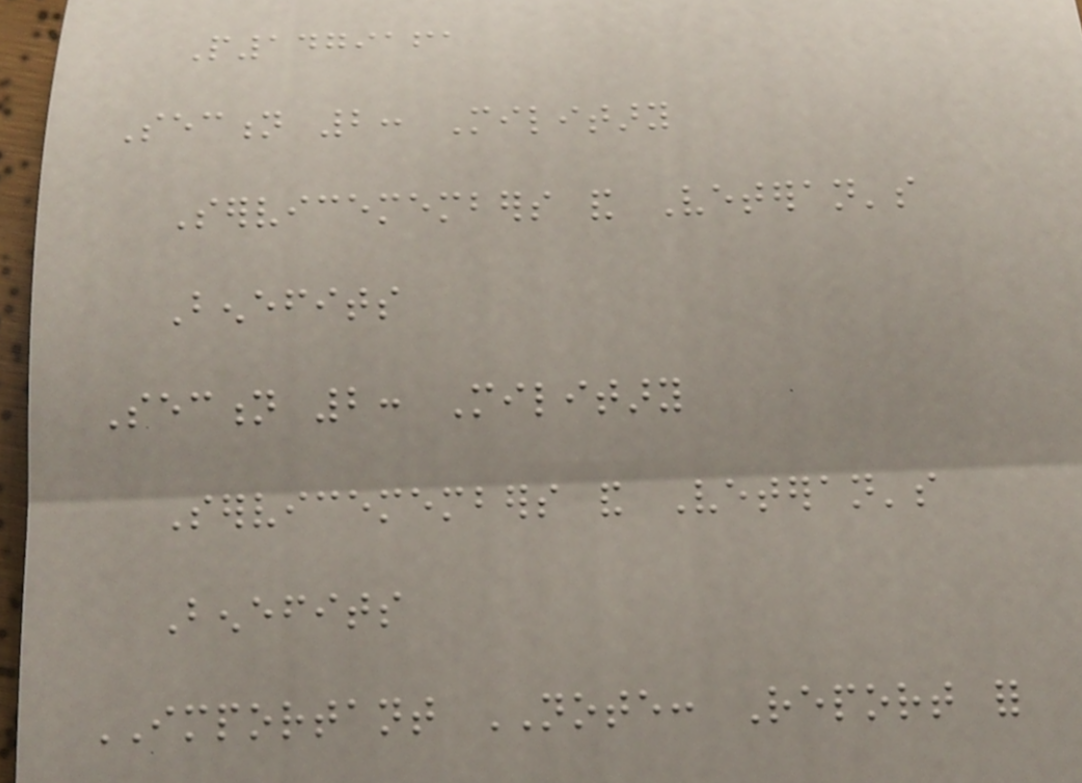P1479161
Section 2: Military
Servicemembers and Veteran's
Benefits
Section 2: Military
Servicemembers and Veteran's
Benefits
IMPORTANT NOTE: Report for
